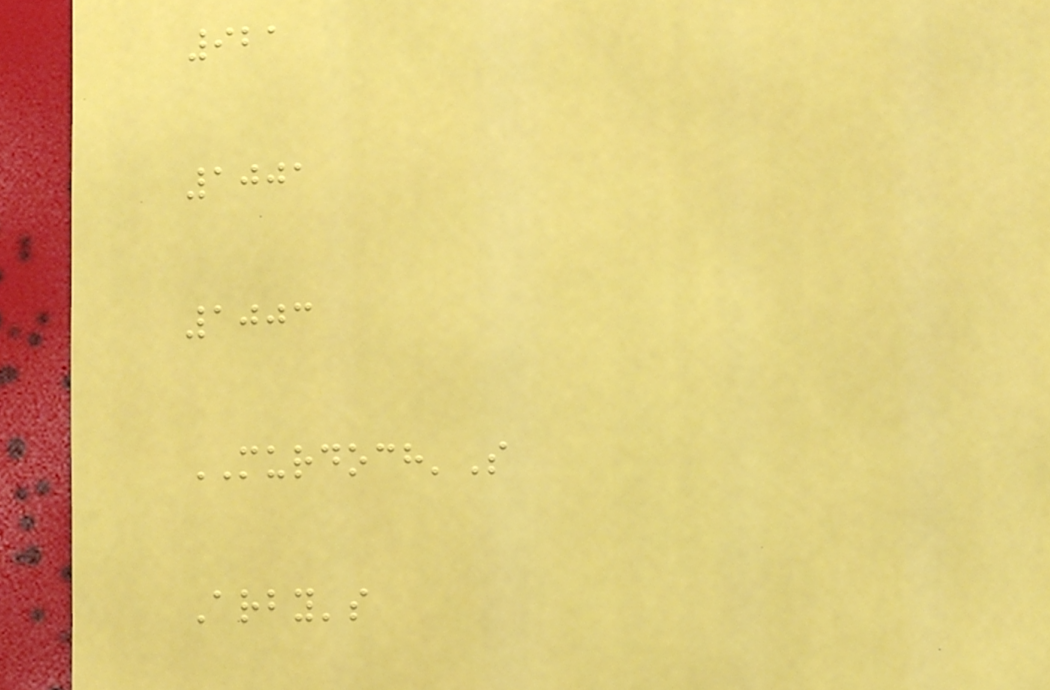921
1001
1003
MURDOCH'S
Arby's
